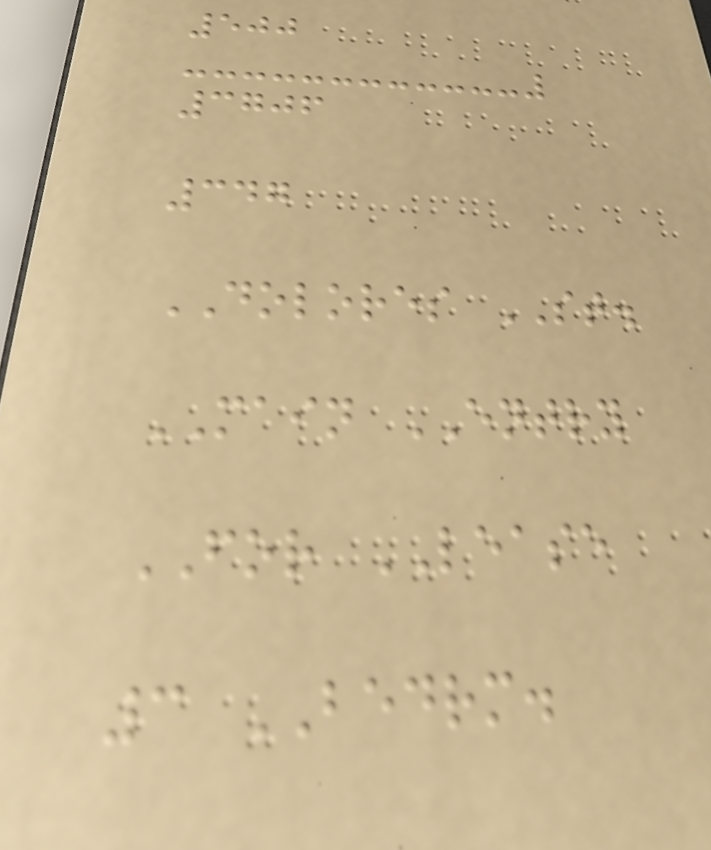500
3706
347
DOLORES ST.
MAIN ENTRY
FOR LEASE
3 BEDRM.
